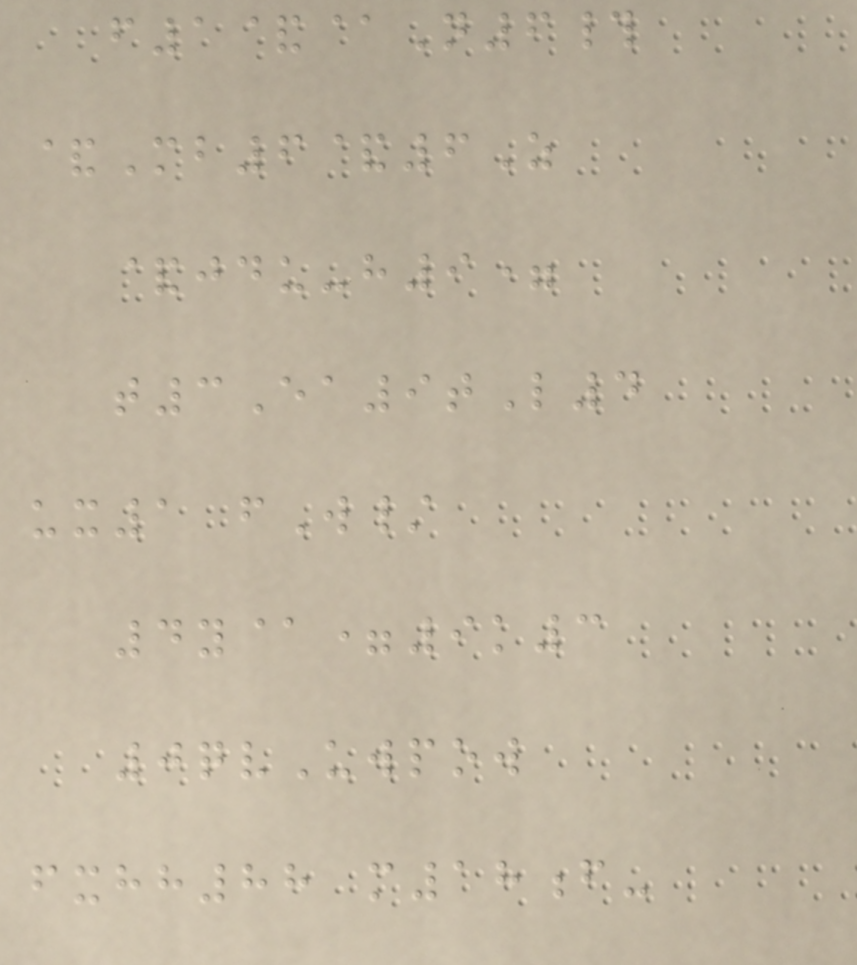f1&@N6#
&Mb6&6Z
&jdu-h9=
t3Ea9tL4
ux1 fW/
4y@=9k3
0qvUwpow
fxhh88 m18f-
